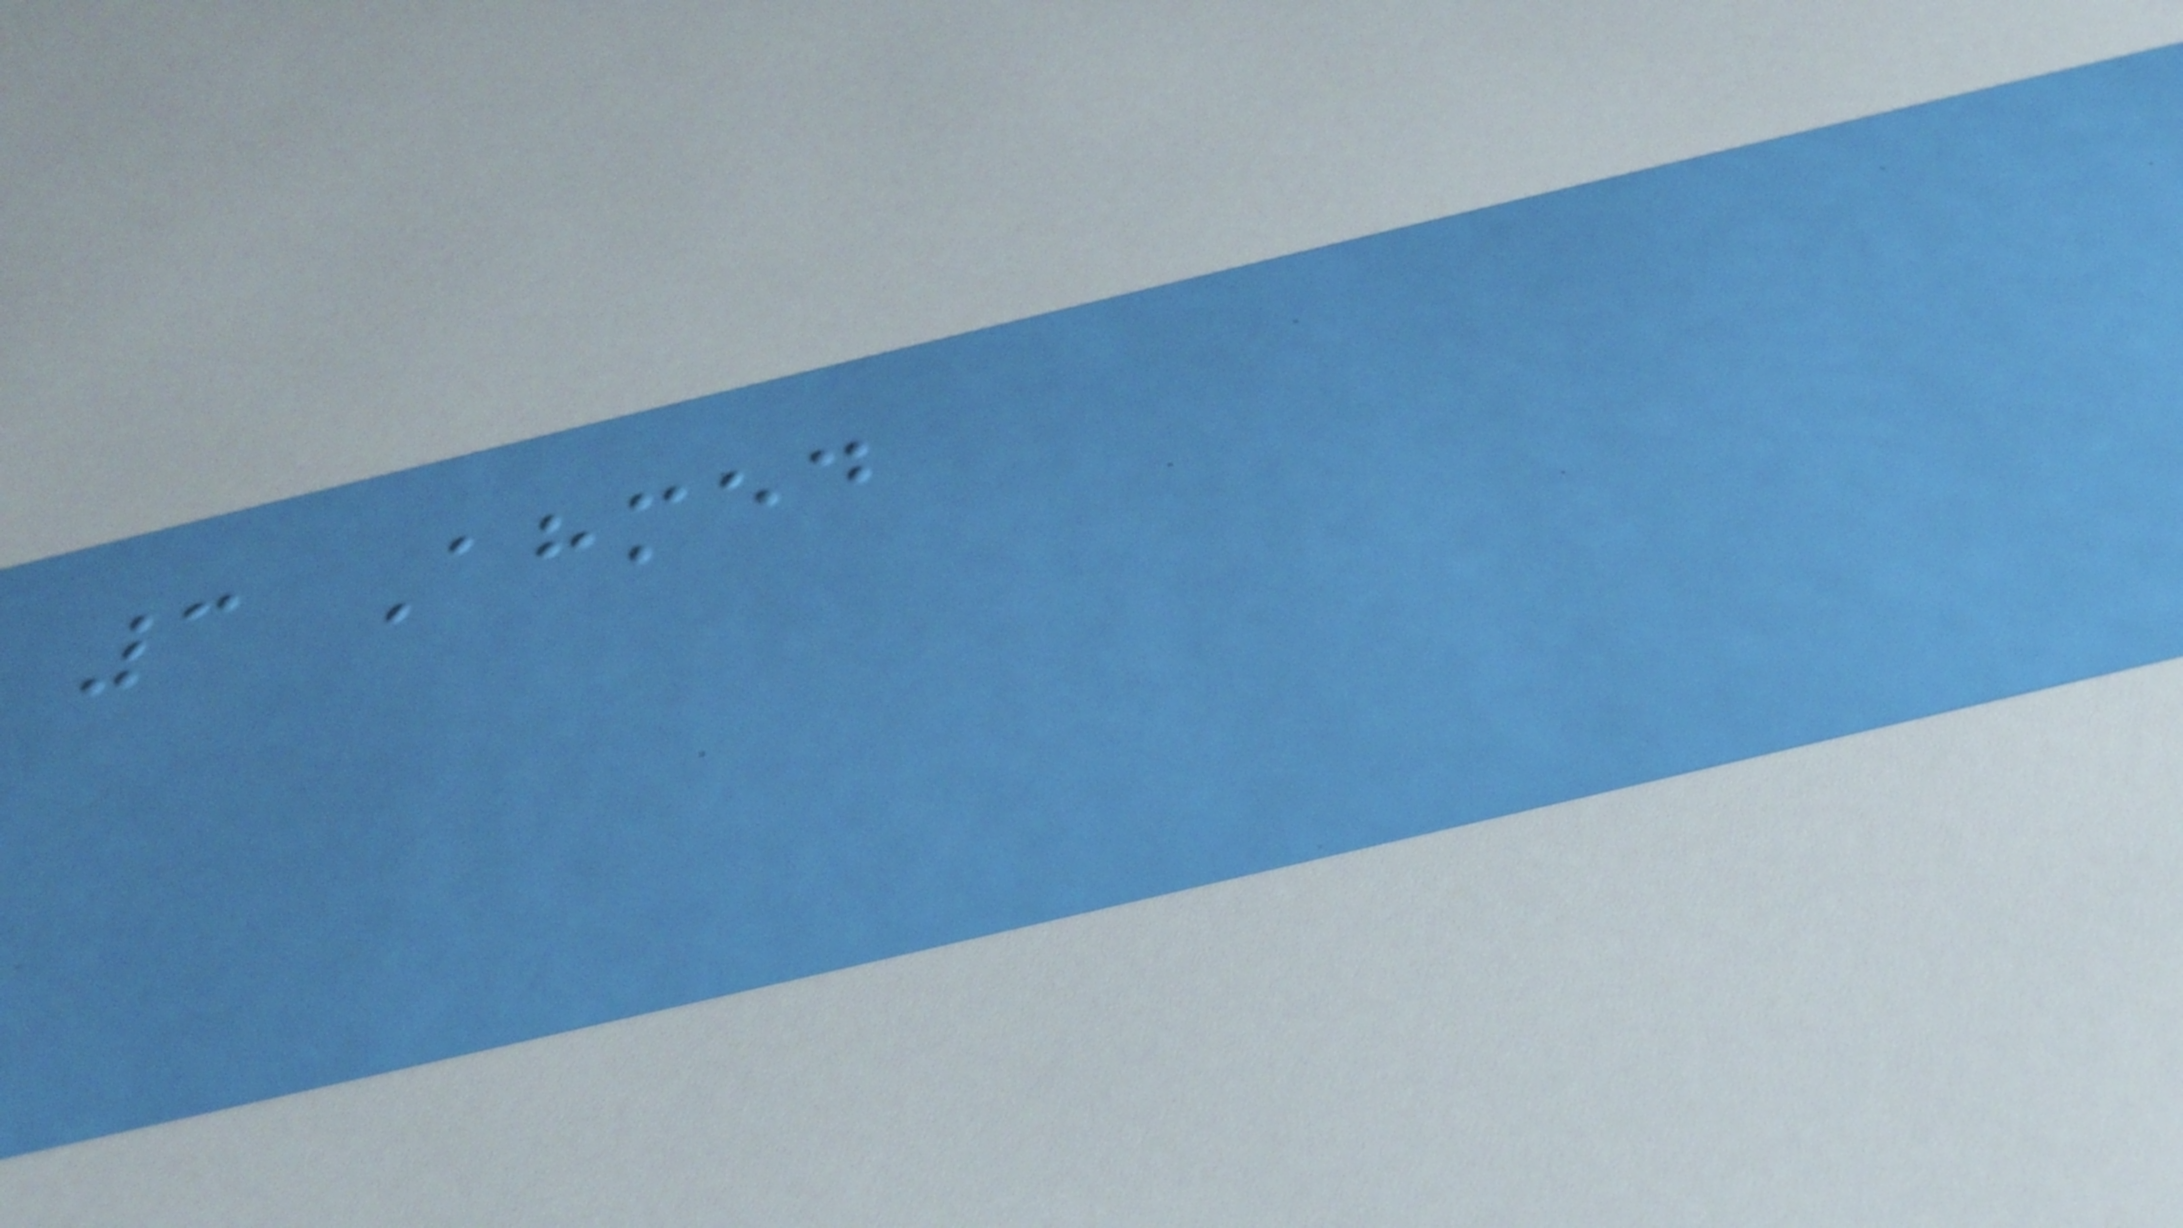3 Ahmed
